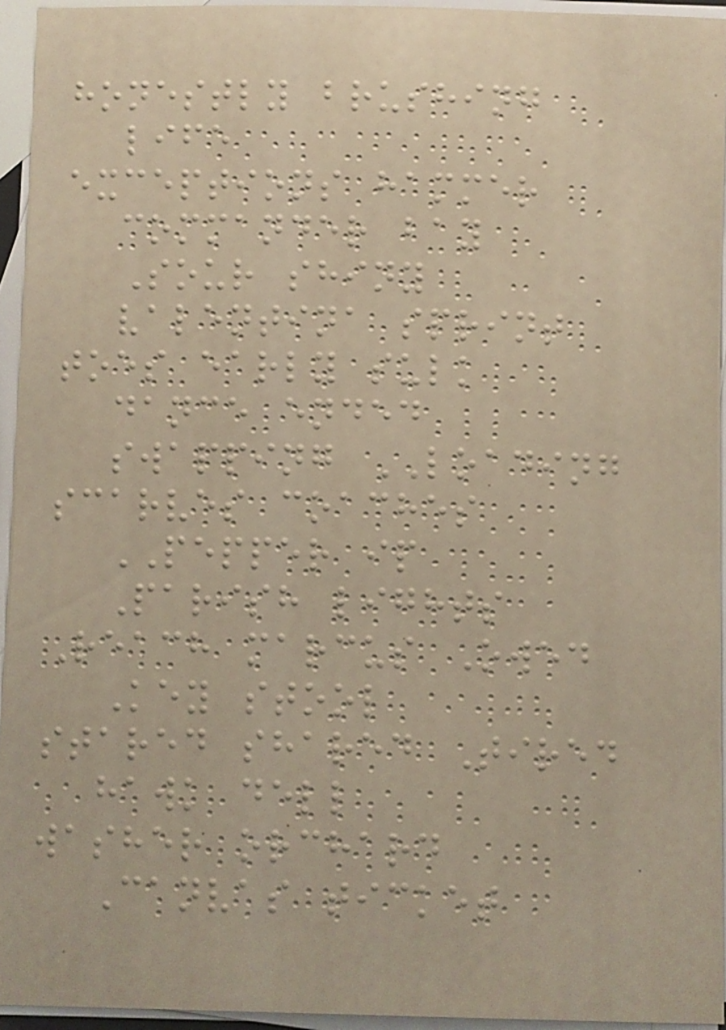honestly brushing
life
exceptions hammer
commander bay
Sour shiny
valentina sprint
toes early sulk
dance ended
swapping LOADING
scarves coaches
PEPPER ip
Parish lights
Reach marcus Owed
Key stool
stared shared Tired
hawk dell
washer orchard
Canvas ticket
